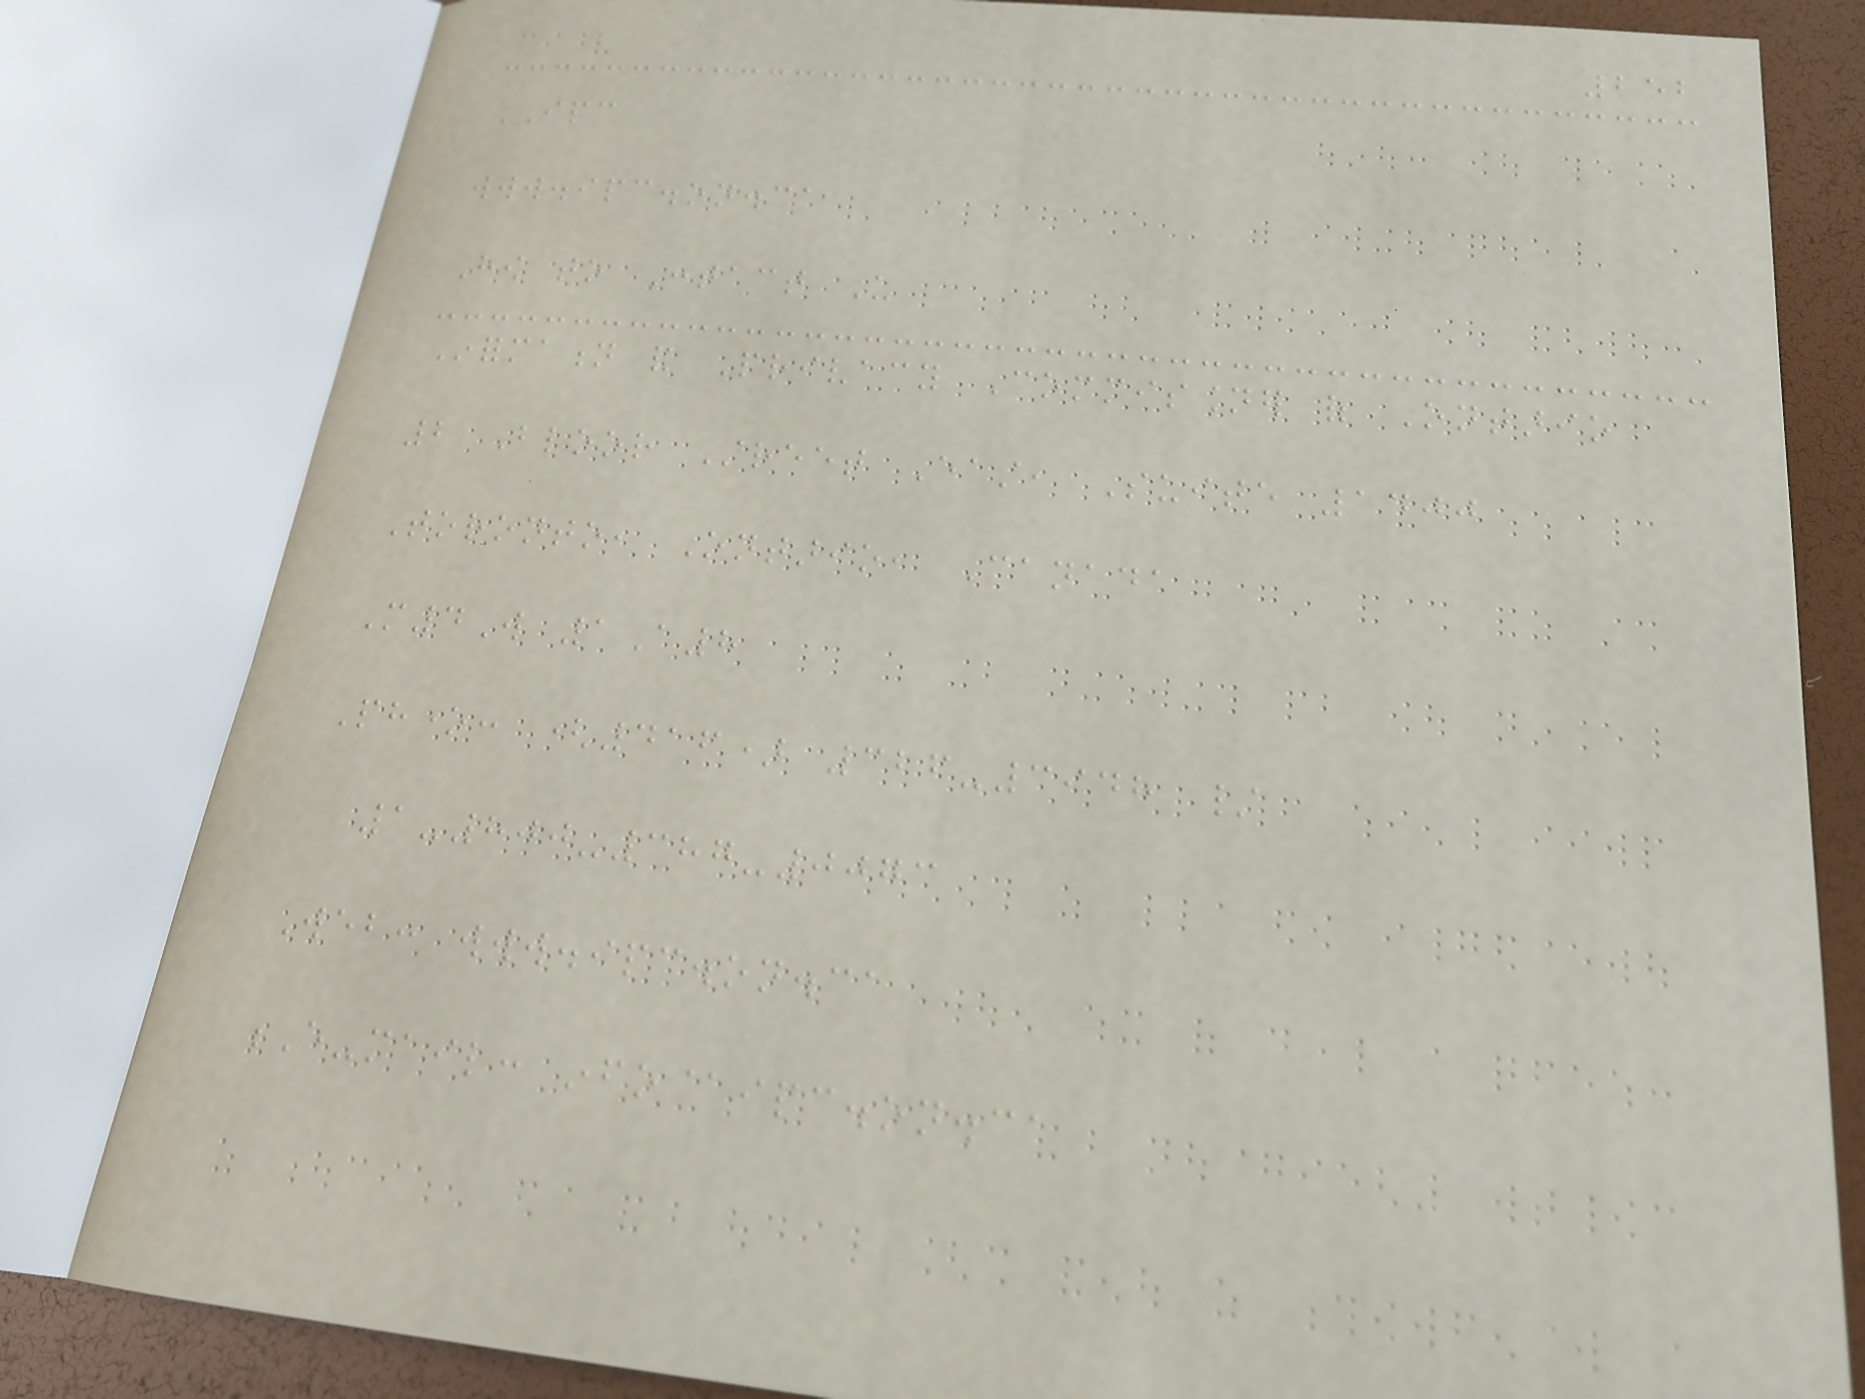252
IPC
www.ipc.on.ca
How to Contact Us
Information and Privacy Commissioner of Ontario
2 Bloor Street East, Suite 1400
Toronto, Ontario, Canada
M4W 1A8
Phone: (416) 326-3948 /
1-800-387-0073
Web: www.ipc.on.ca
E-mail: info@ipc.on.ca
